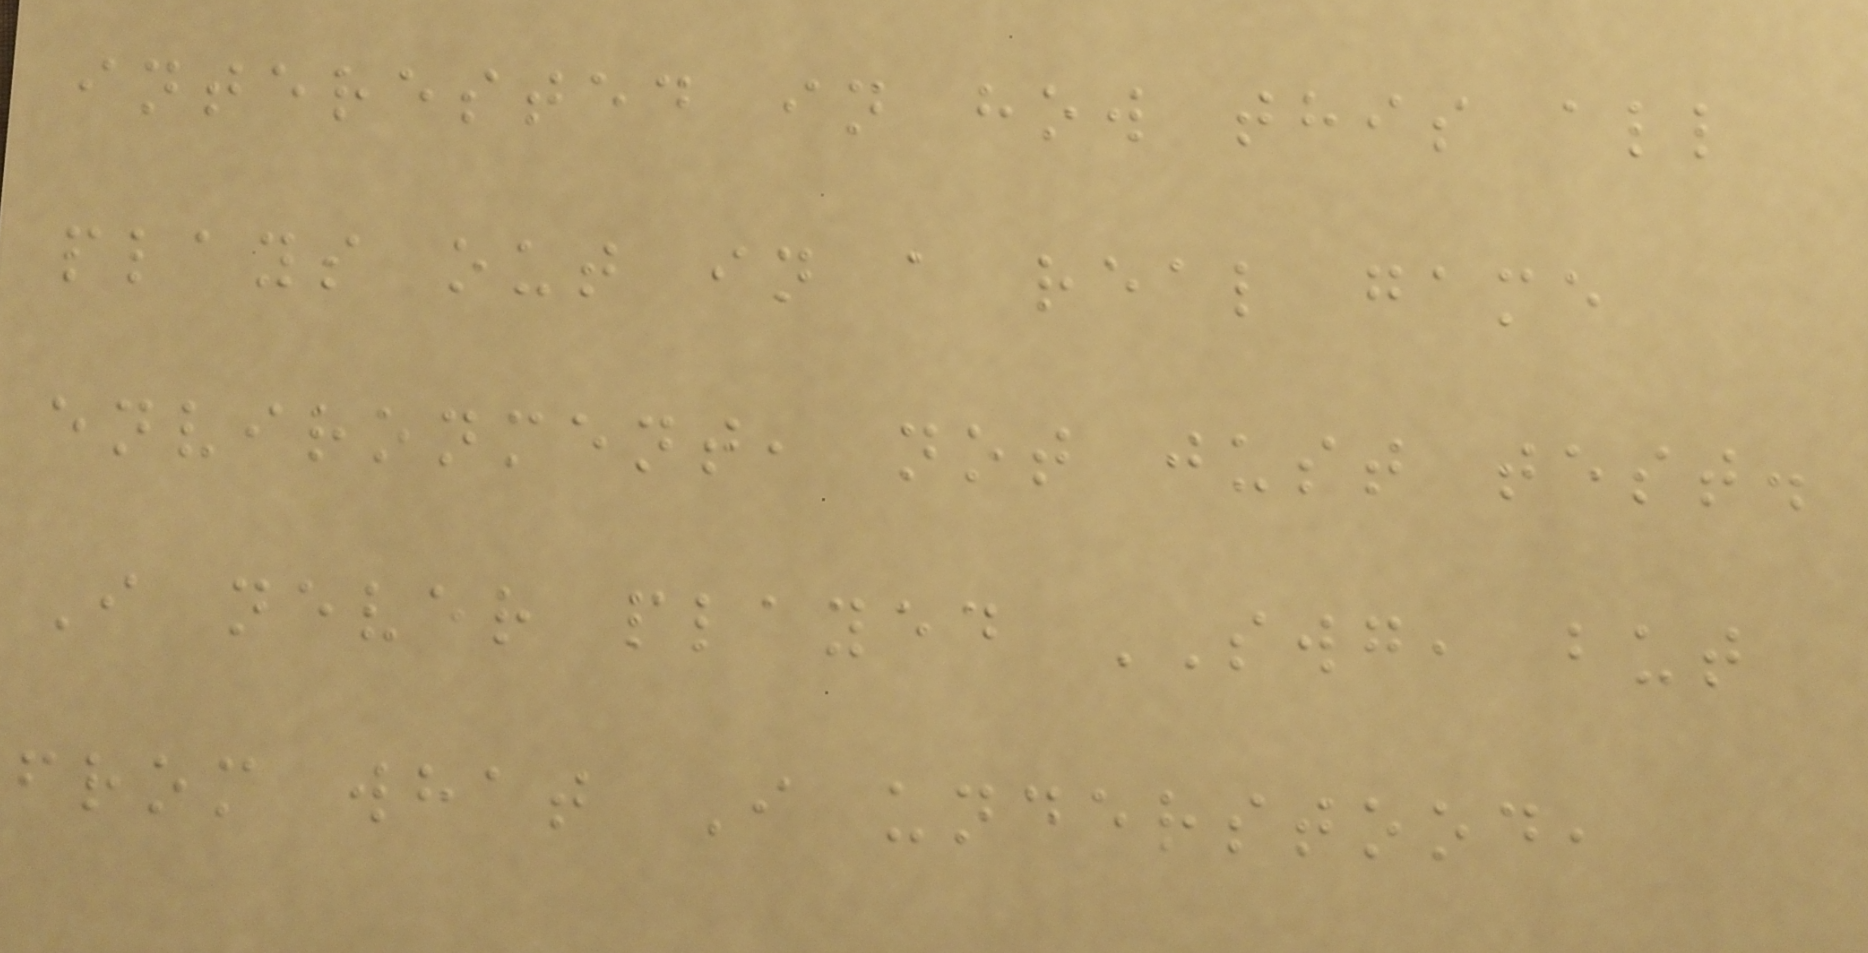interested in how this all
plays out in a real game
environment, not just test.
I never played SWG, but
from what I understood,
